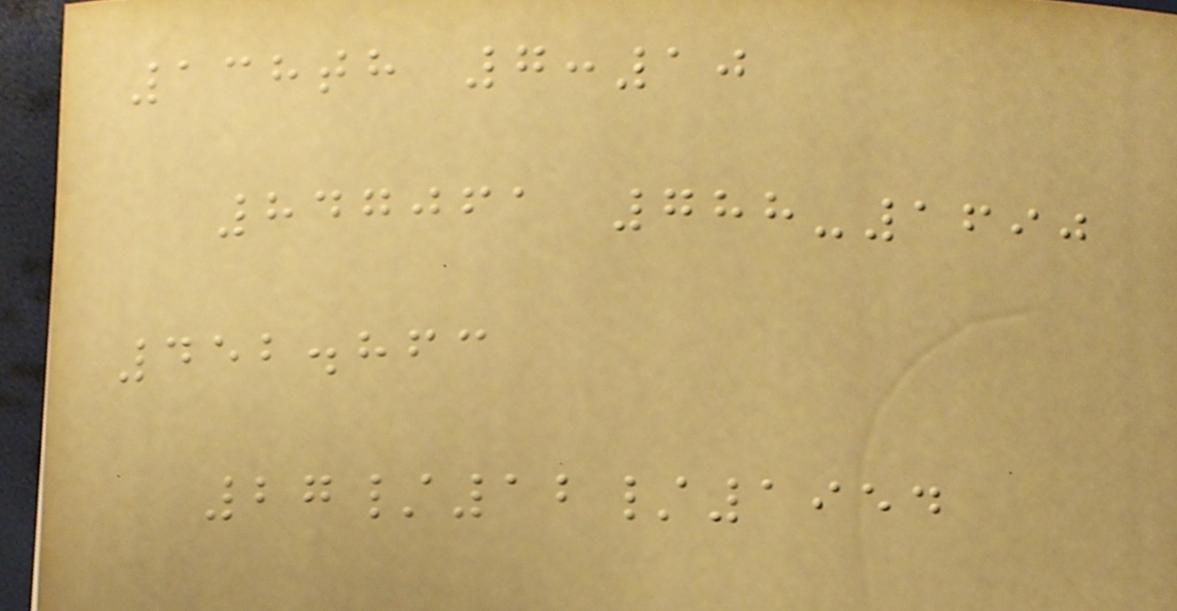138th 7:10
847061 788-1690
452.863
27/12/1954
